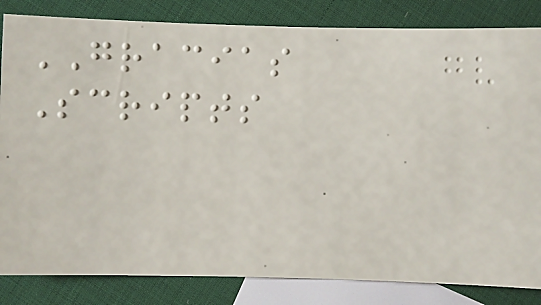GRACIAS
Scripts
